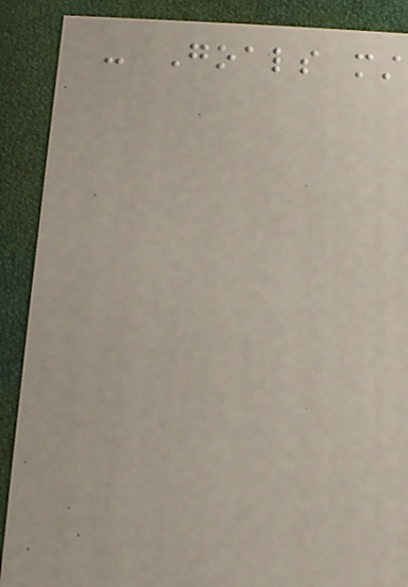- Goals must
